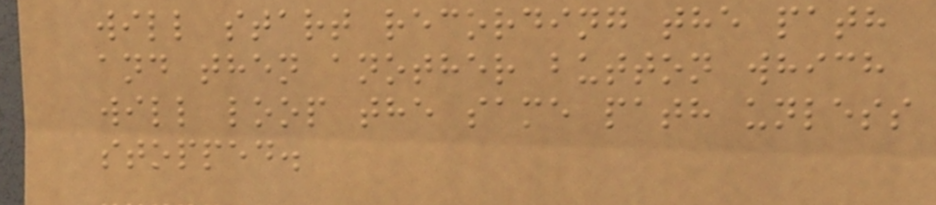will start recording the path
and then another button which
will loop the same path unless
stopped.
